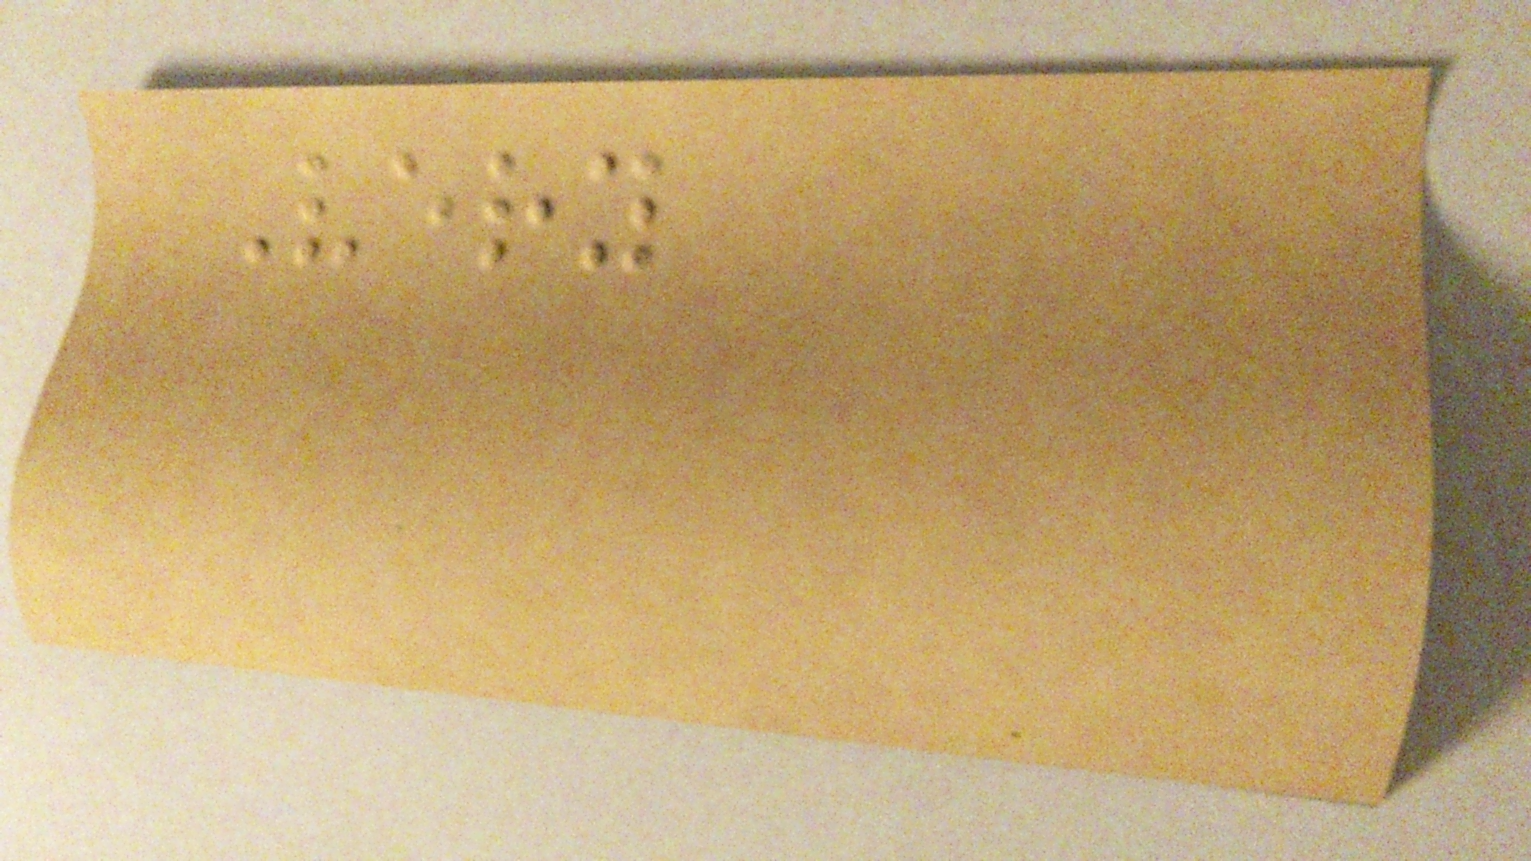Very
